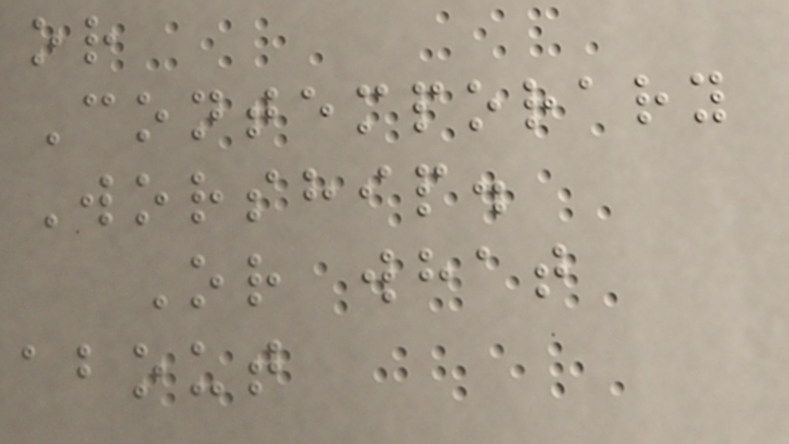or
Contemporary
Worship.
Or what
about
